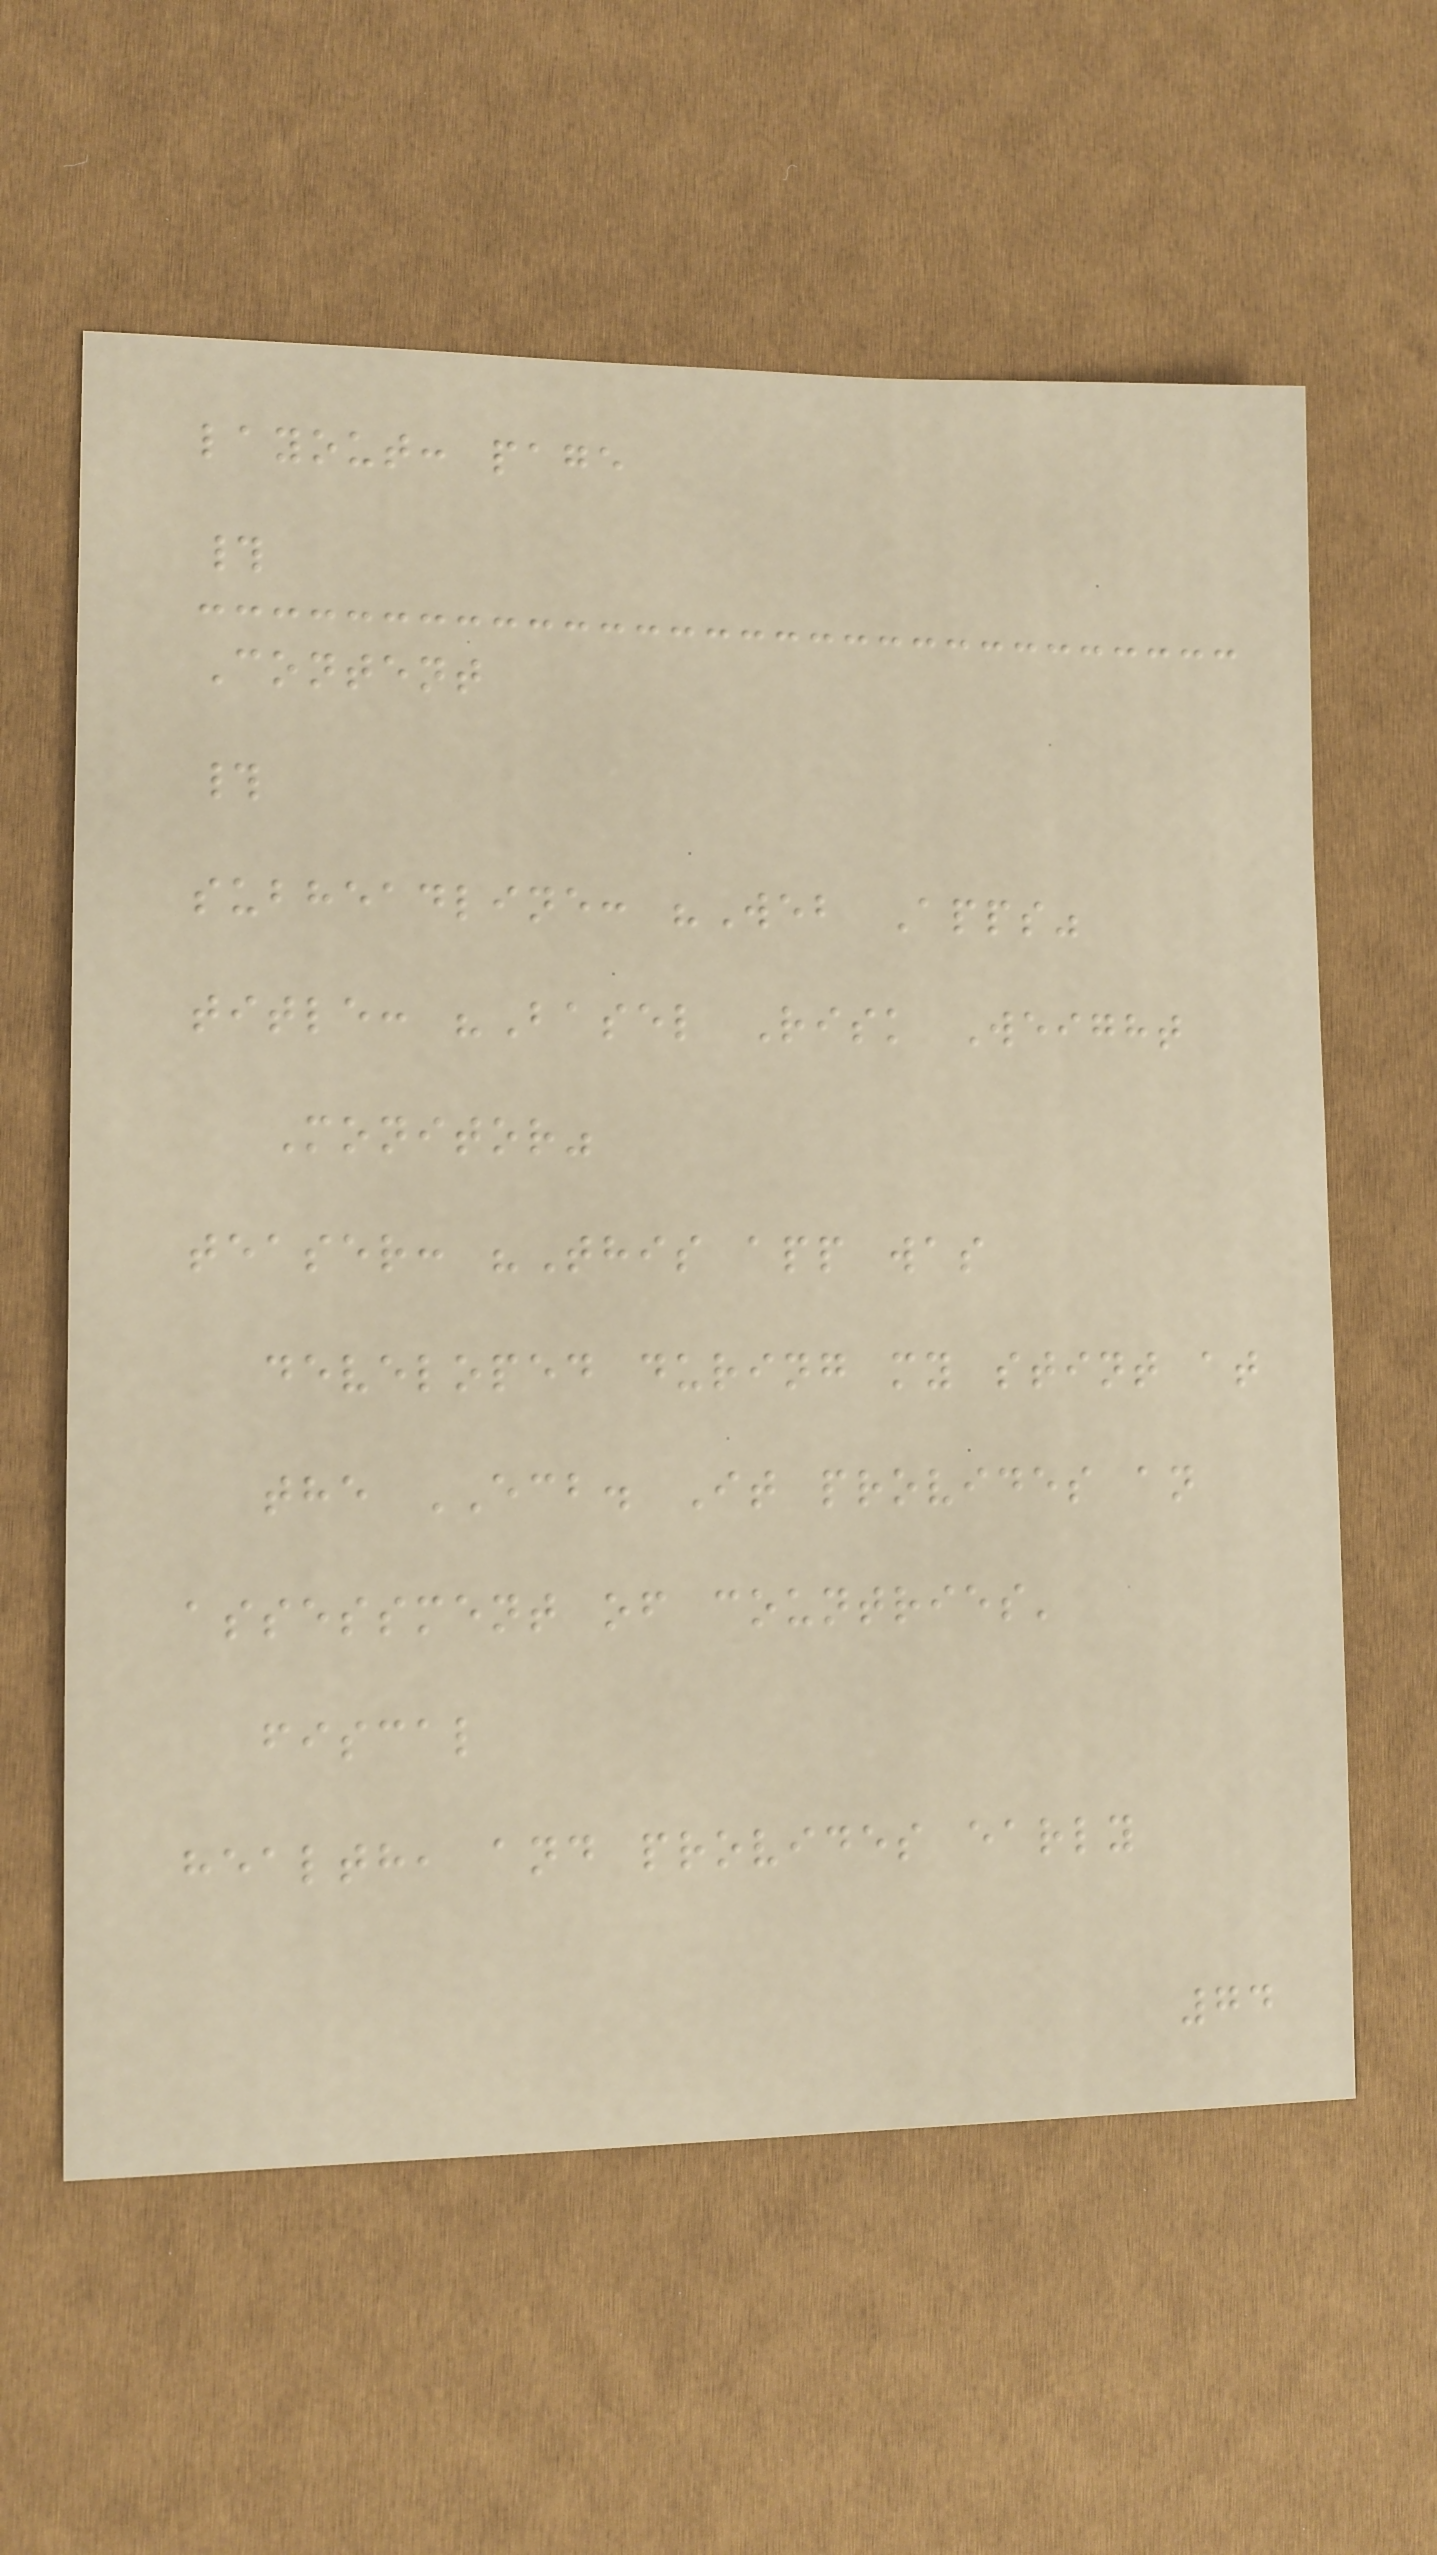layout: page
#
Content
#
subheadline: "Web Apps"
title: "Basel Risk Weight
Monitor"
teaser: "This app was
developed during my stint at
the ECB. It provides an
assessment of countries'
fiscal
health, and provides early
74
